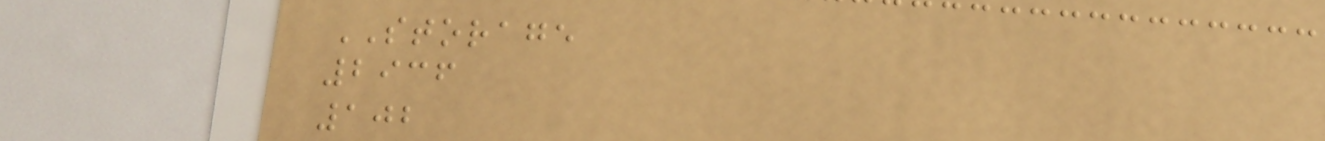STORAGE
2936
102
